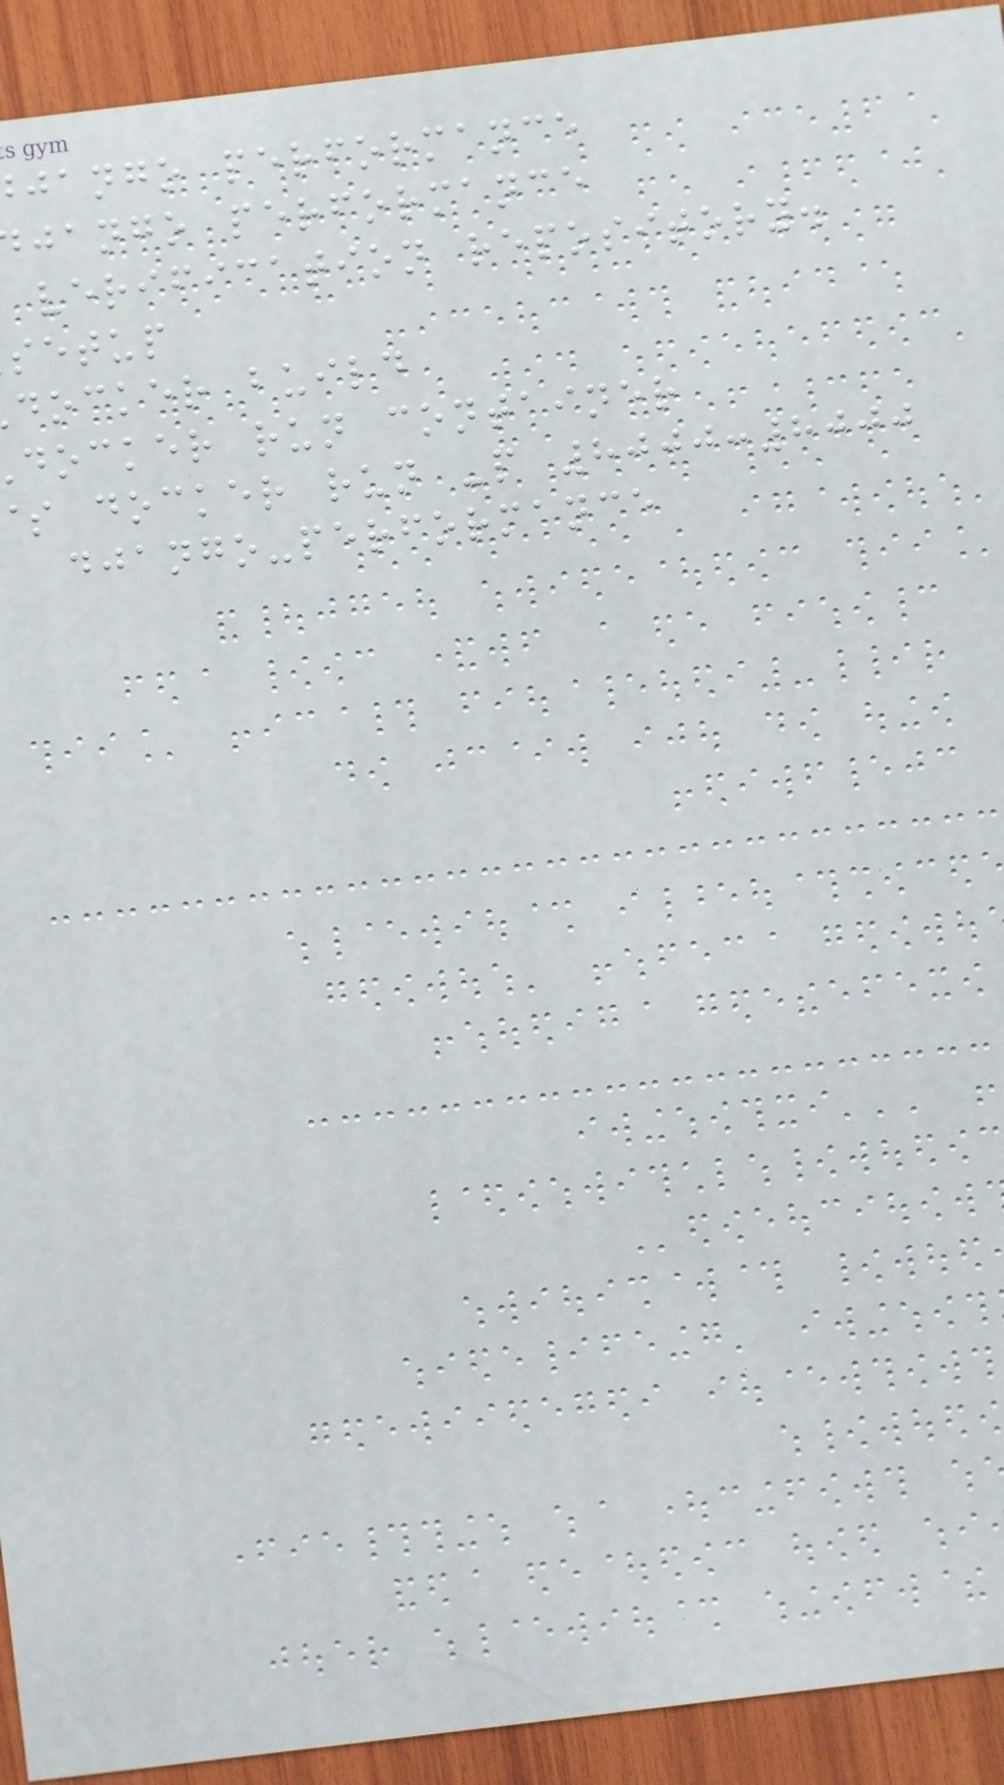jango performance
jango performance
verification repository.
setup
docker build
docker run container
docker run -p 8000:8000
django-performance
